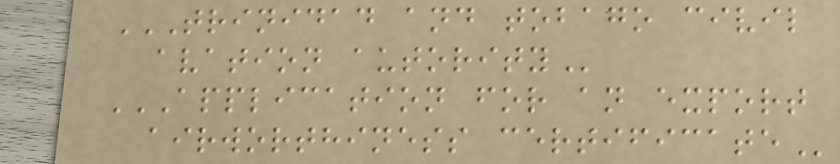TRINIDAD AND TOBAGO CIVIL
AVATION AUTORITY
APPLICATION FOR AN EXPORT
AIRWORTHINESS CERTIFICATE
